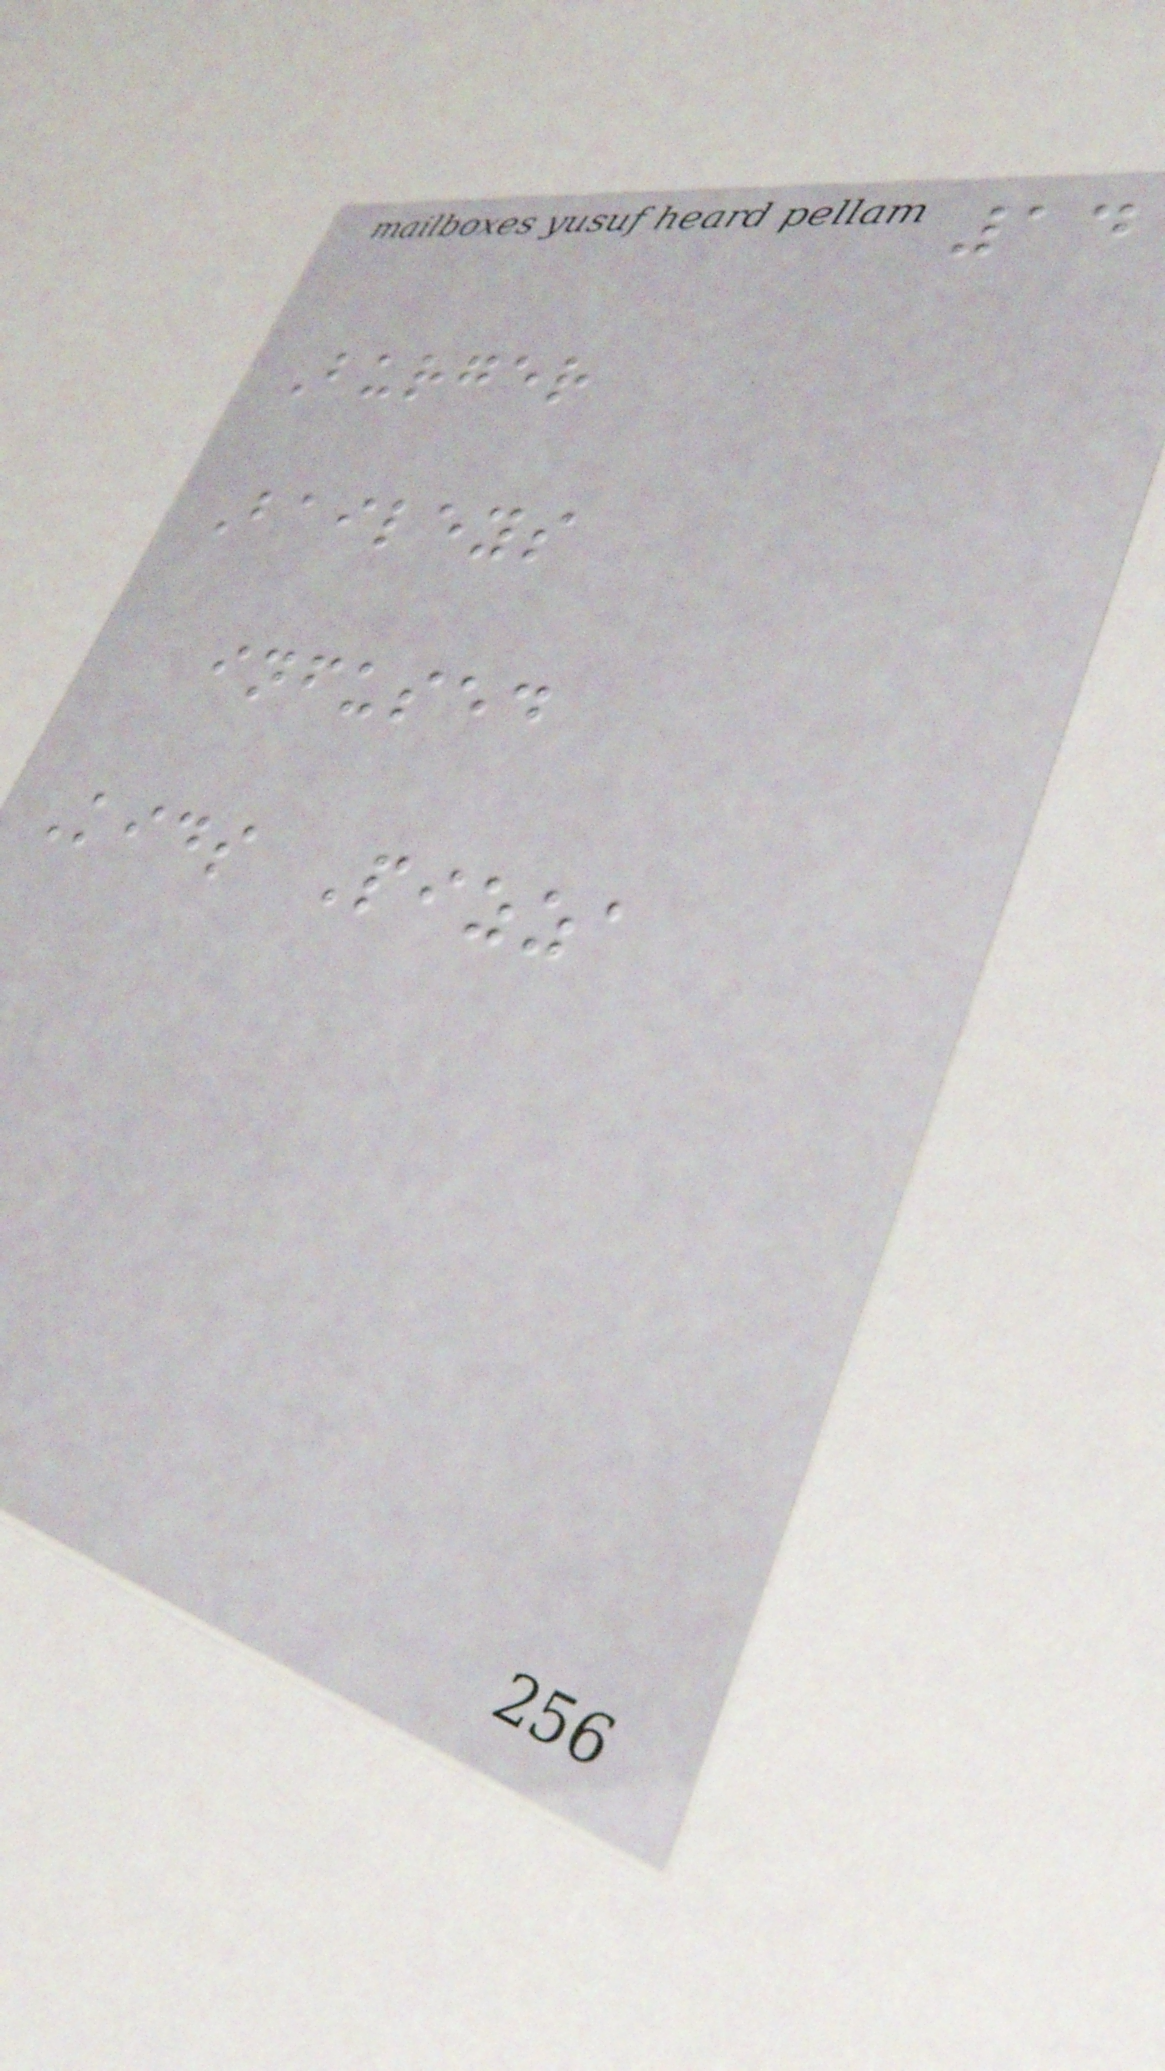14
Burger
Baileys
infused
Kids Pizza
